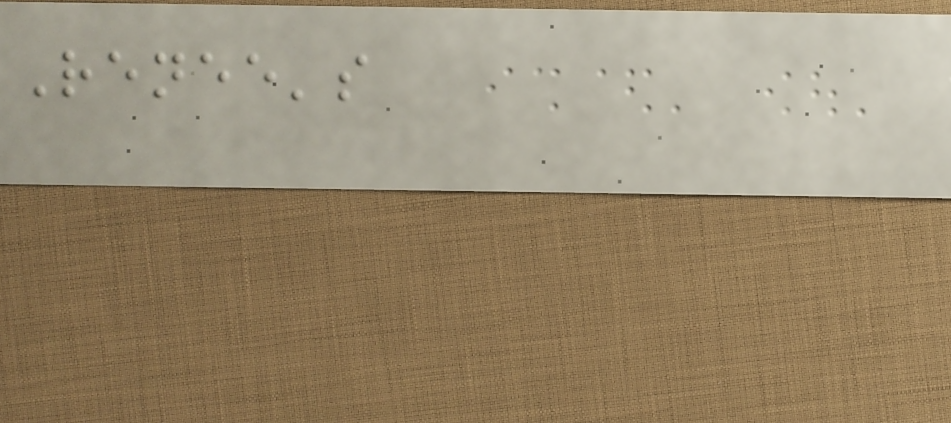Renee's
